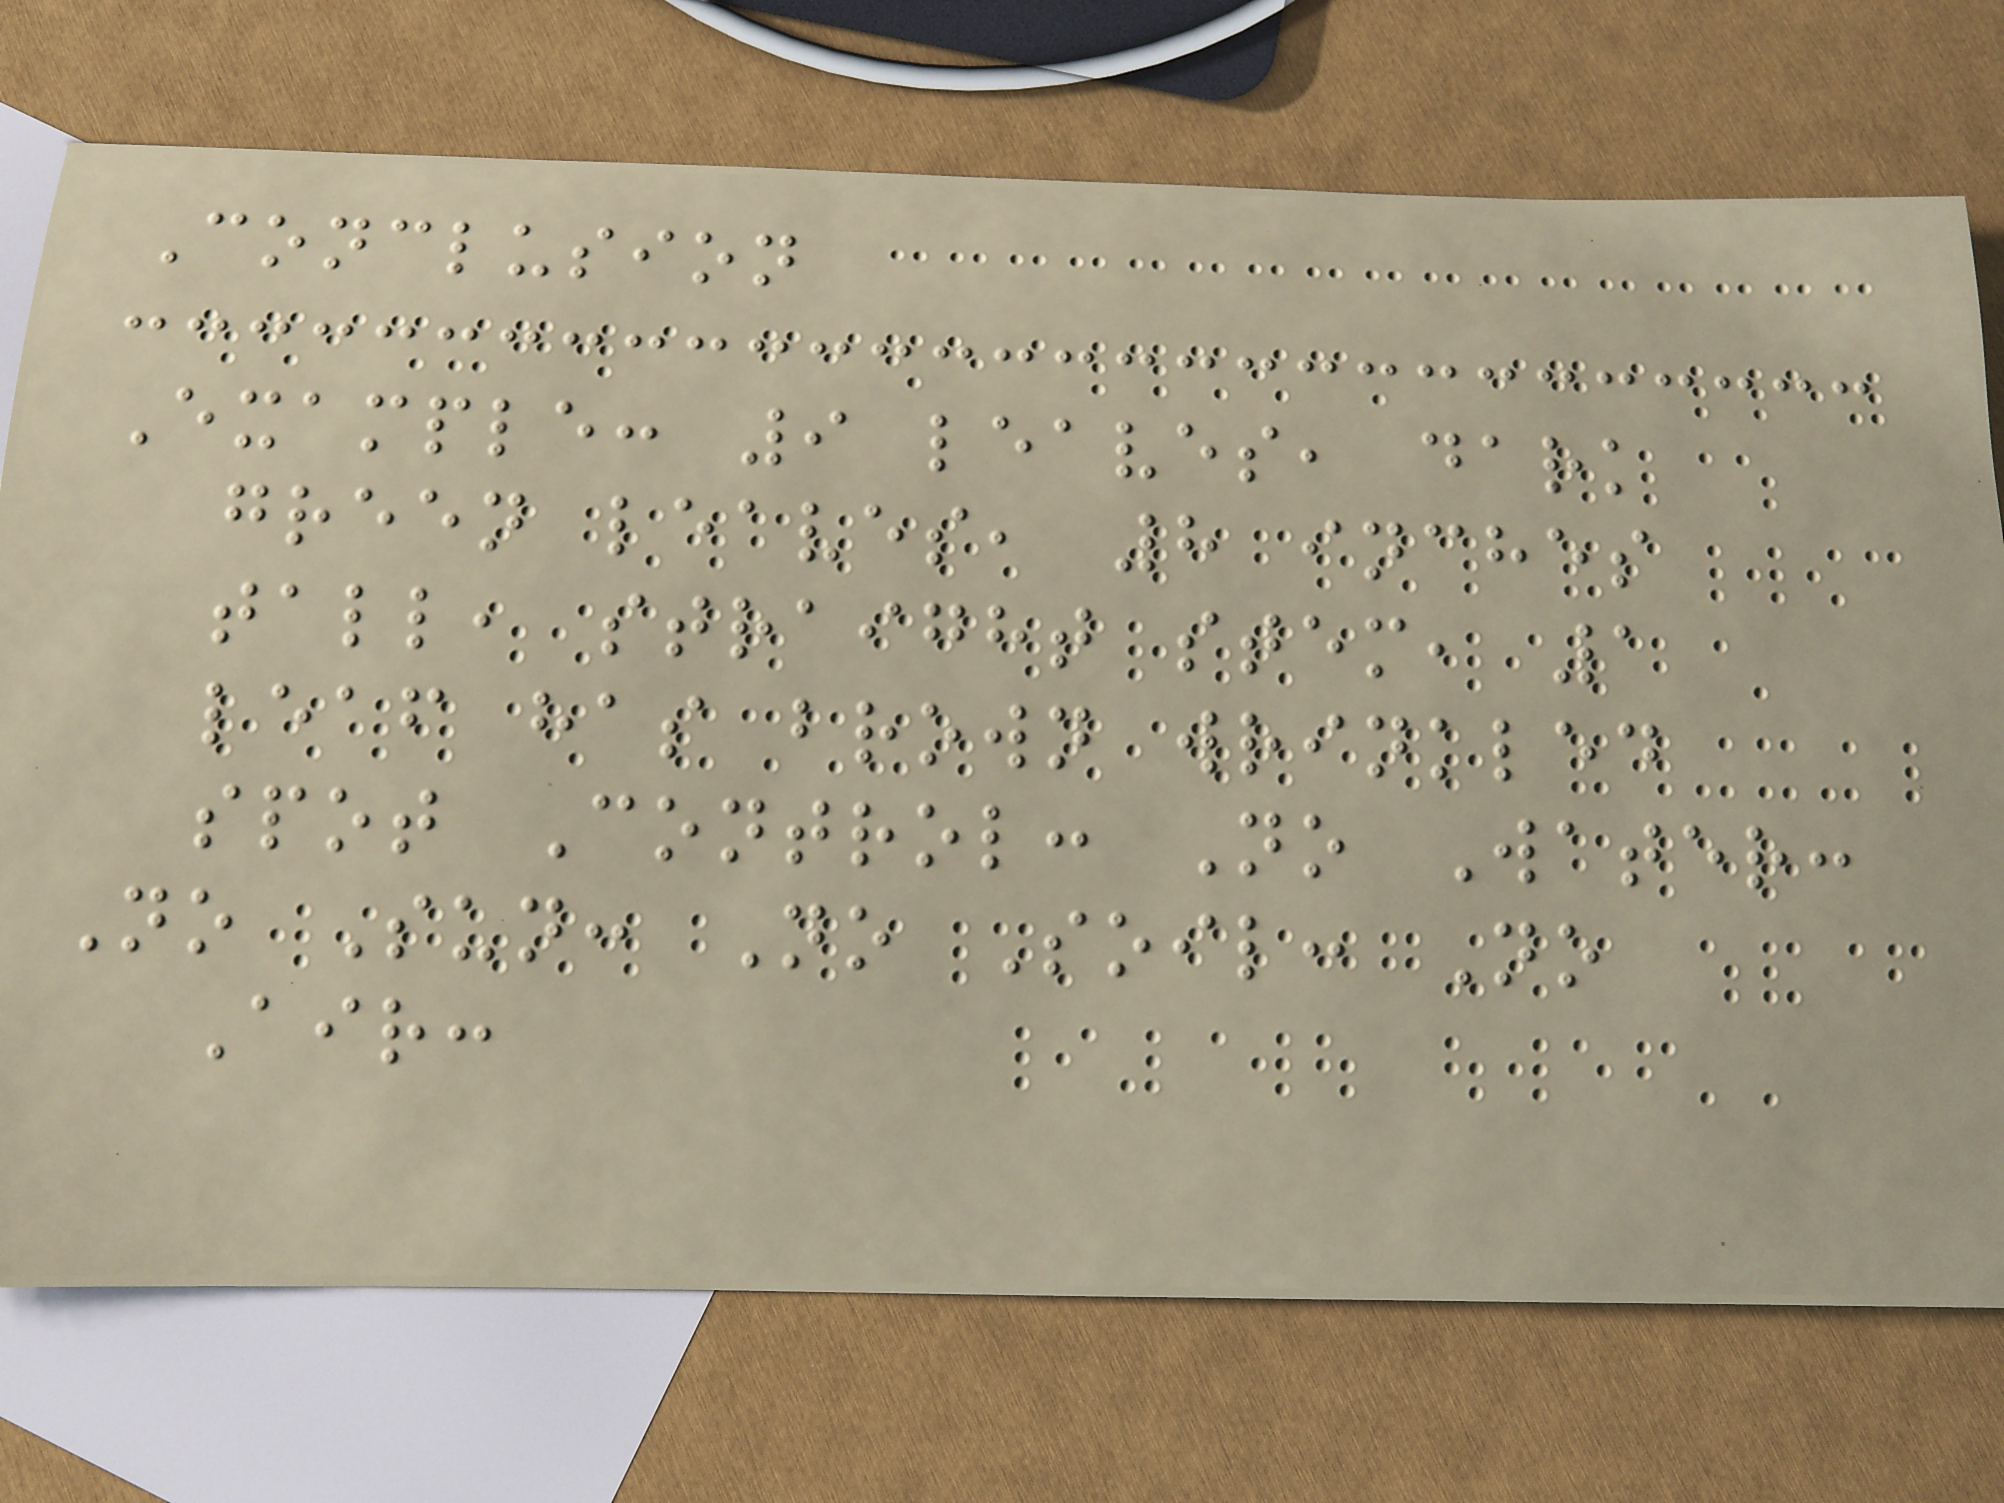Conclusion
Example: 9 leaves, dark
green leaves, 8 inches
tall, straight stem, 1
leaf has brown wrinkled
spot Control: No Water:
No Sun: No Soil: No
Air:
